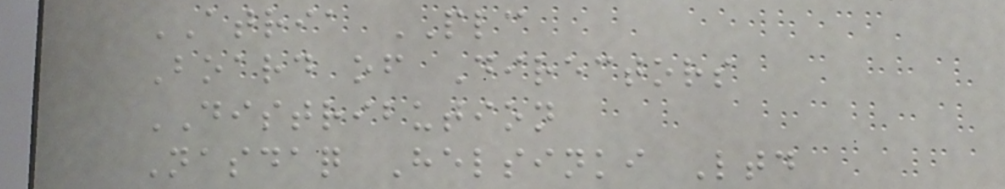ATRIA PLC
Board of Directors
DISTRIBUTION
Nasdaq Helsinki Ltd
